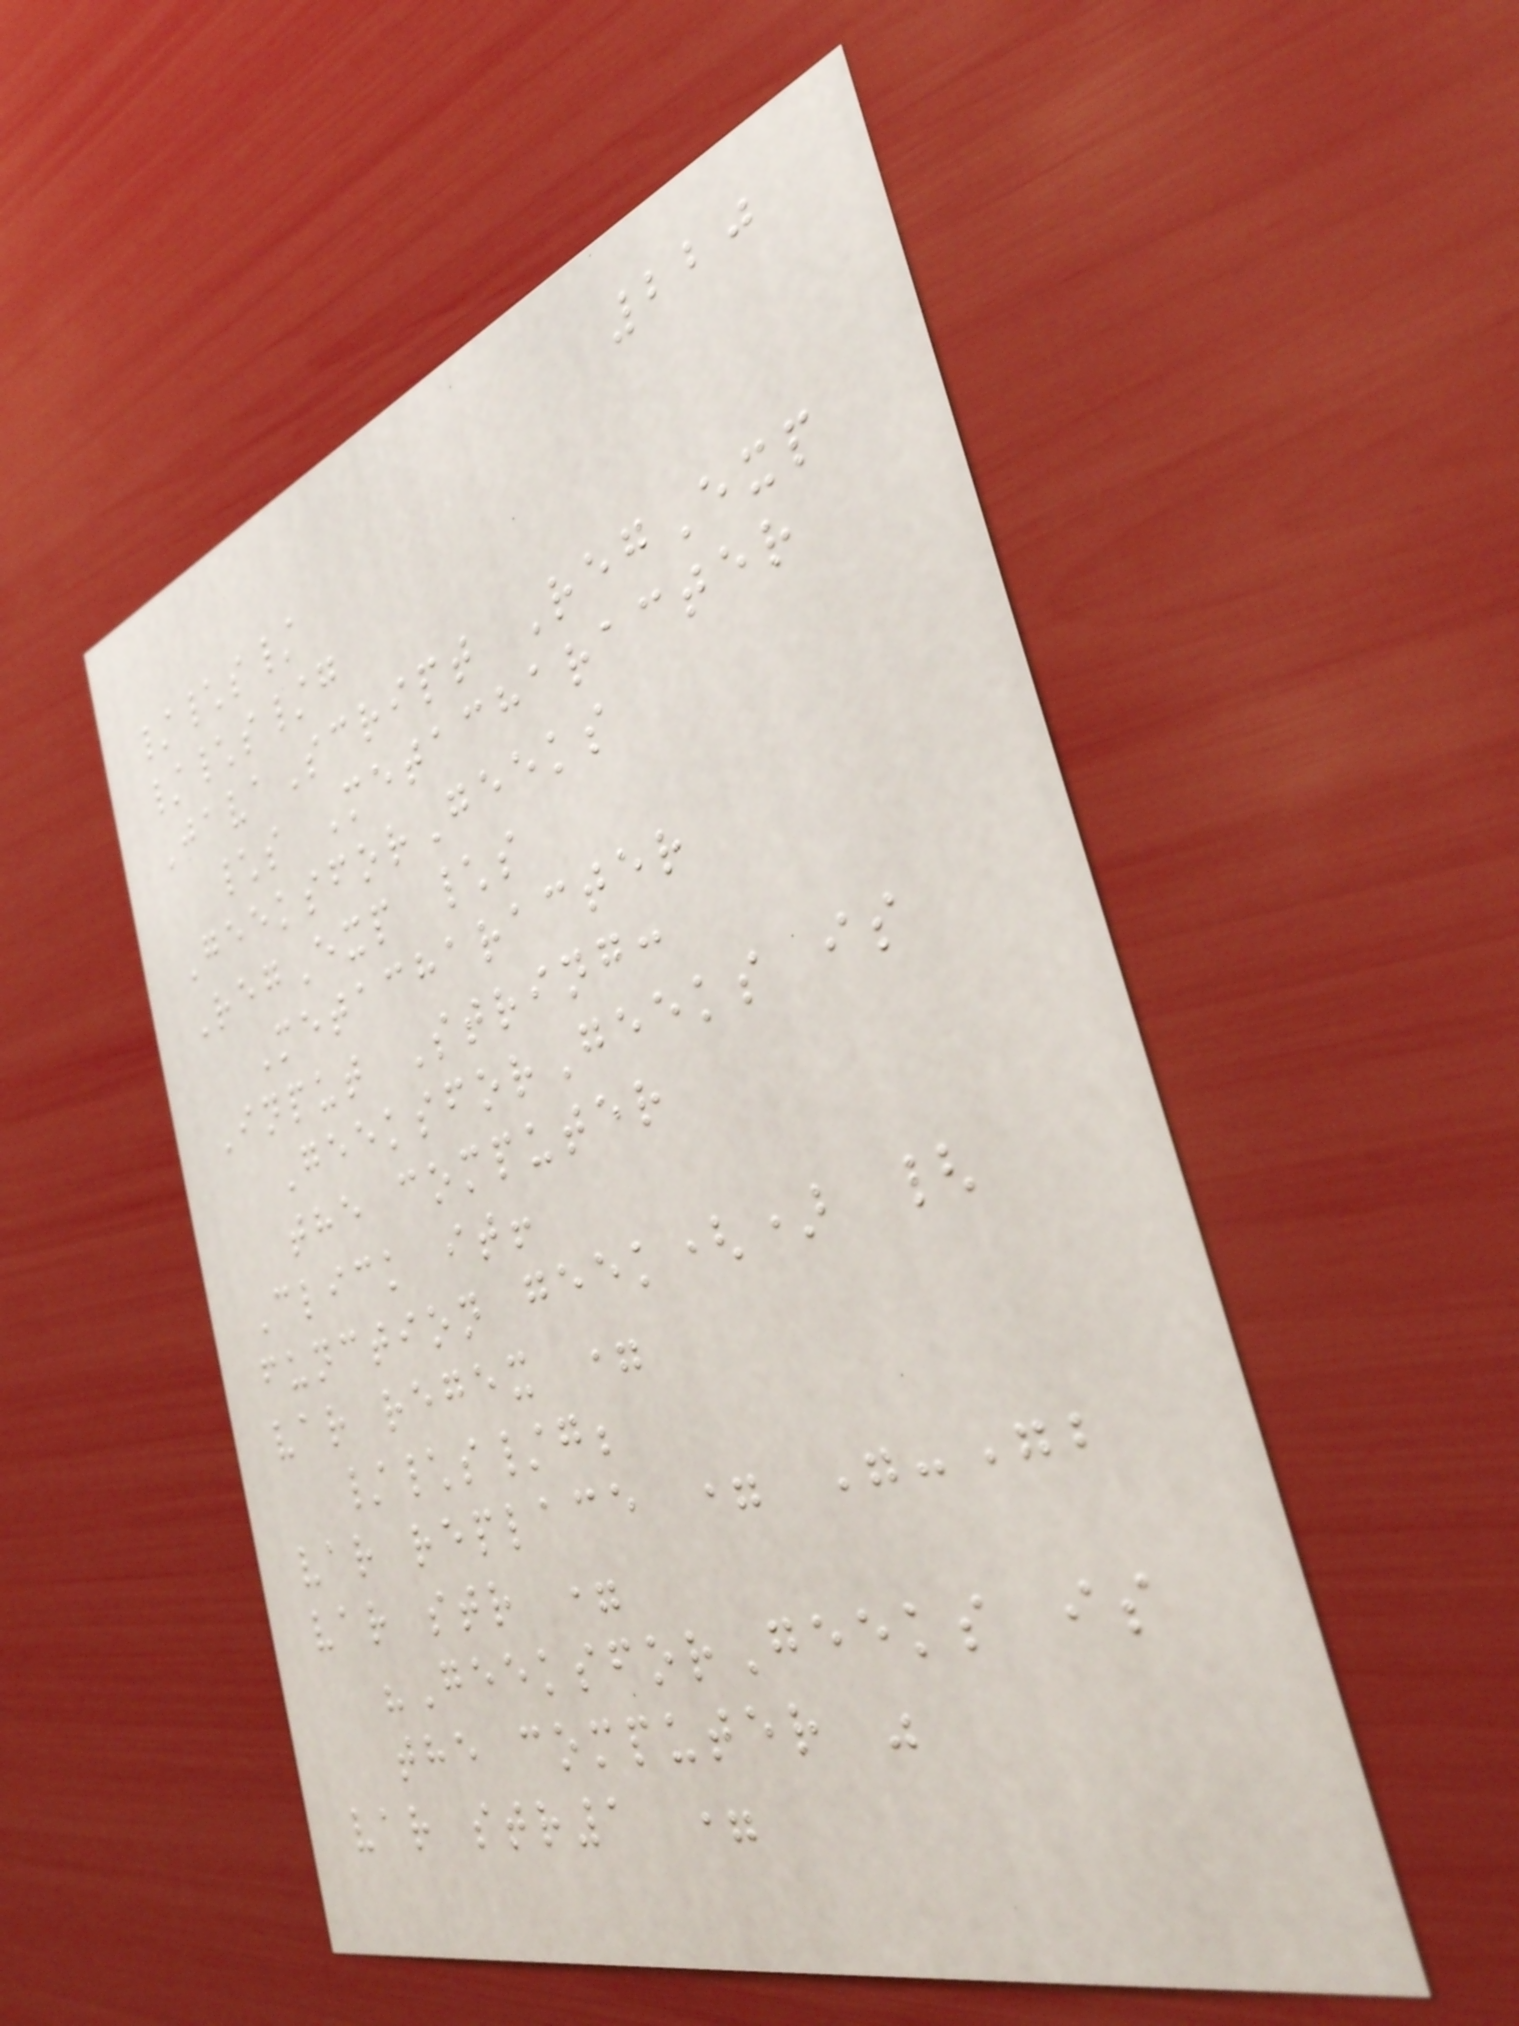220
/\s/
/\s/g
JavaScript RegExp
\s Metacharacter
GeeksforGeeks
RegExp \s
Metacharacter
Input String:
GeeksforGeeks is
the computer
Click it!
function geek() {
var regex =
/\s/g;
var replace = "-";
var str =
"GeeksforGeeks is
the computer "
var str1 =
